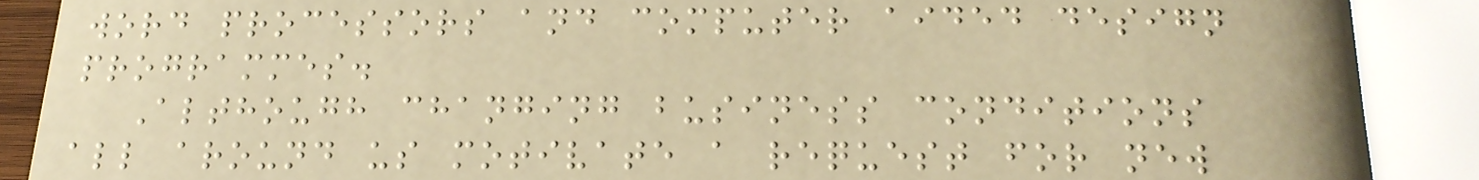word processors and computer aided design
programmes.
Although changing business conditions
all around us motivate a request for new
